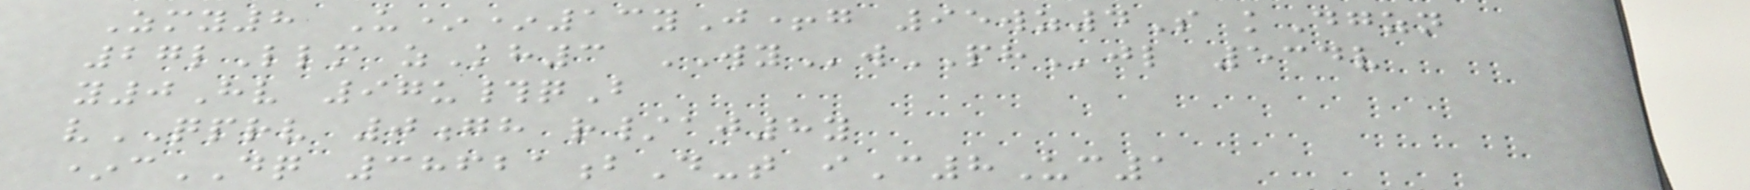Zmy8 U**13yJ+g 95wz4S kDgzn
27lLlm zKh3 WYwPHjl 534v
y0Hv 97u#qB
vQPRV 0gh r/aj8y
*cDQ 38621bD-t iC8Uc1
